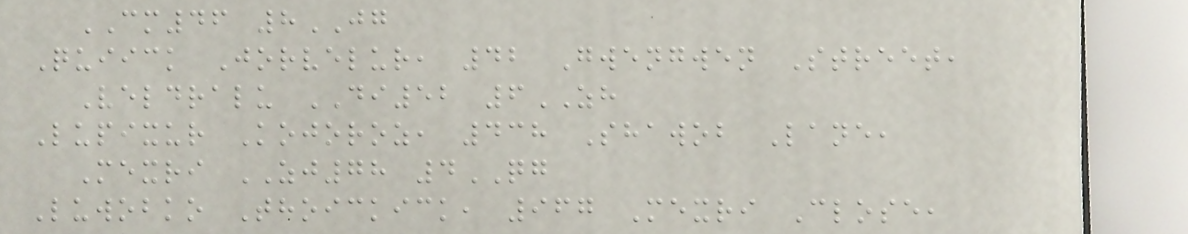CM46 8JG
Quiick Jorvelur, 42 Gwengwen Street,
Veldralu DI52 6ZH
Lupixur Kojoroz, 438 Shawob Lane,
Mexri ZJ78 4QG
Luwobko Thoickick, 967 Mexri Close,
